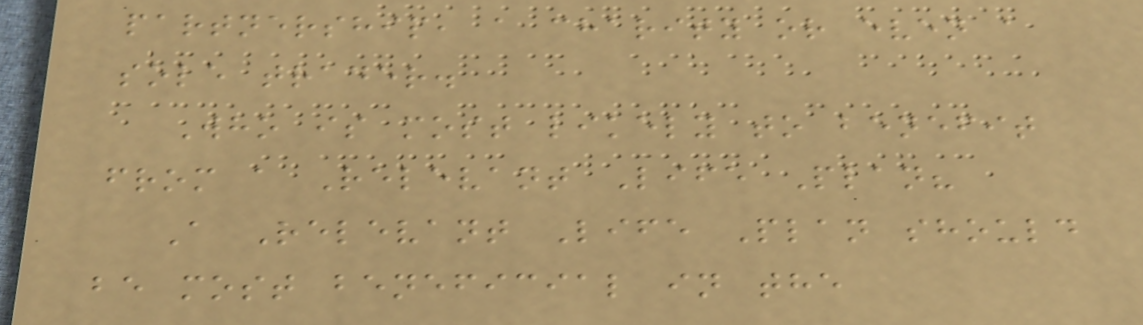partnership, a charity or even a
sole trader.
Who is most likely to benefit
from a Relevant Life Plan?
A Relevant Life Plan should
be most beneficial in the
